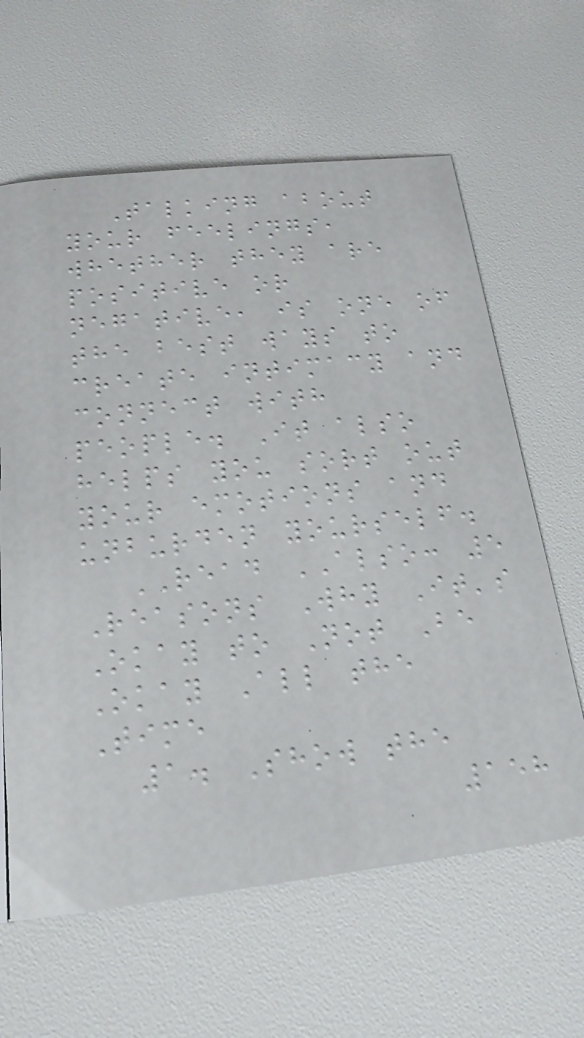Talking about
your feelings,
whether they are
positive or
negative, is one of
the best ways to
create intimacy and
connect with
people. It also
helps you sort out
your emotions and
unburden yourself.
READ ALSO: 5
Reasons Why It's
Okay to Not Be
Okay All the
Time
1. Show the
158
